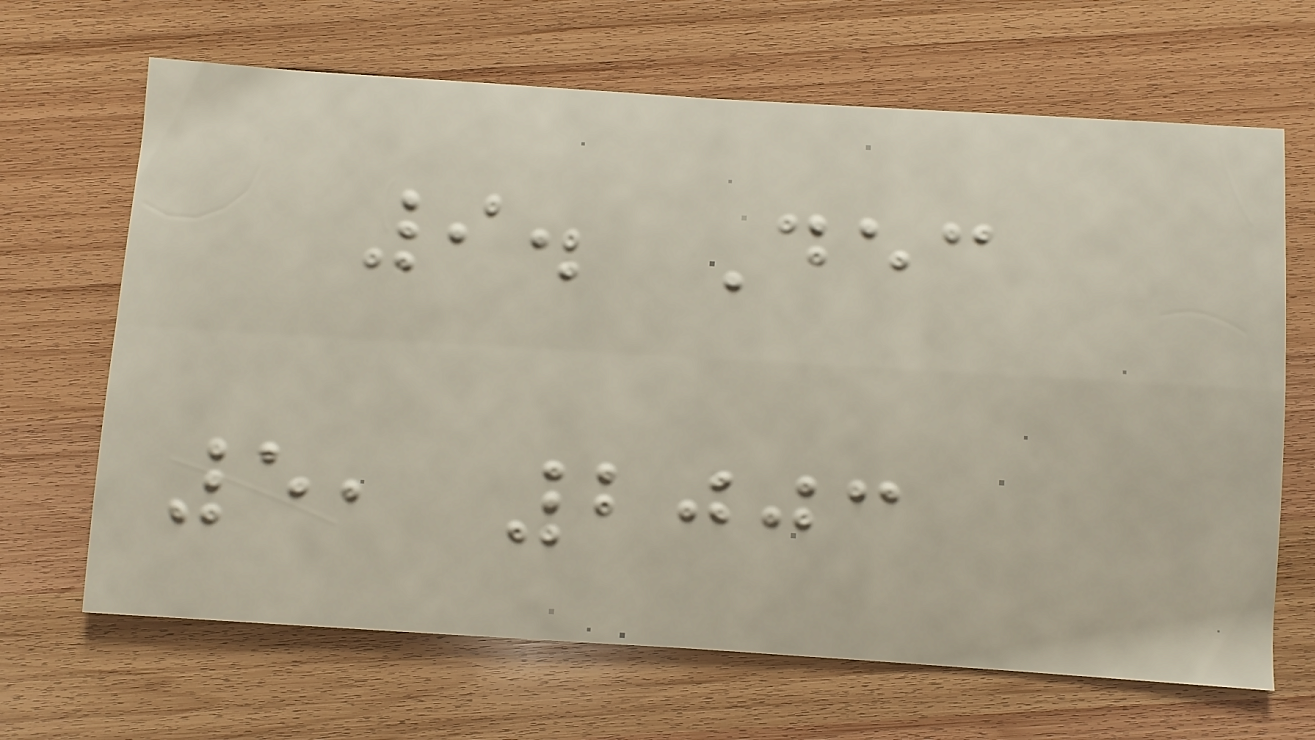9. Dec
5, 2003
